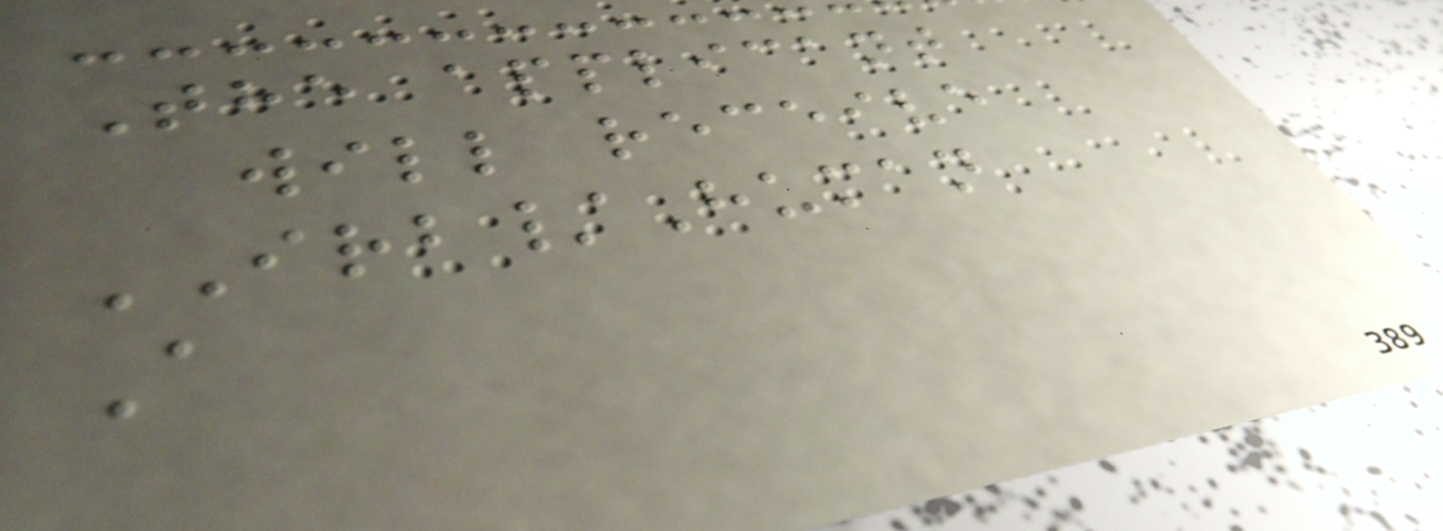The applicant
will receive
IRB/Human
A
